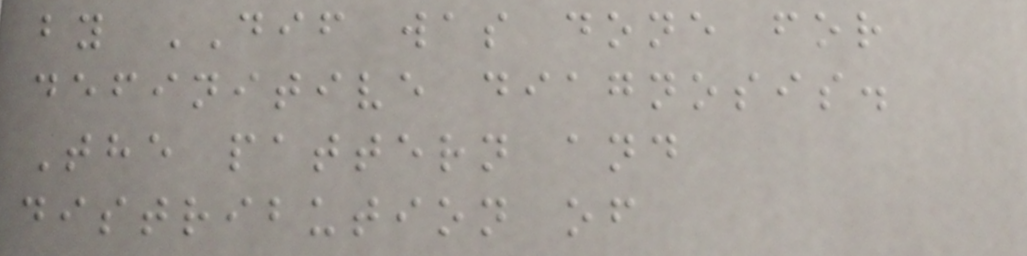by DIF was done for
definitive diagnosis.
The pattern and
distribution of
